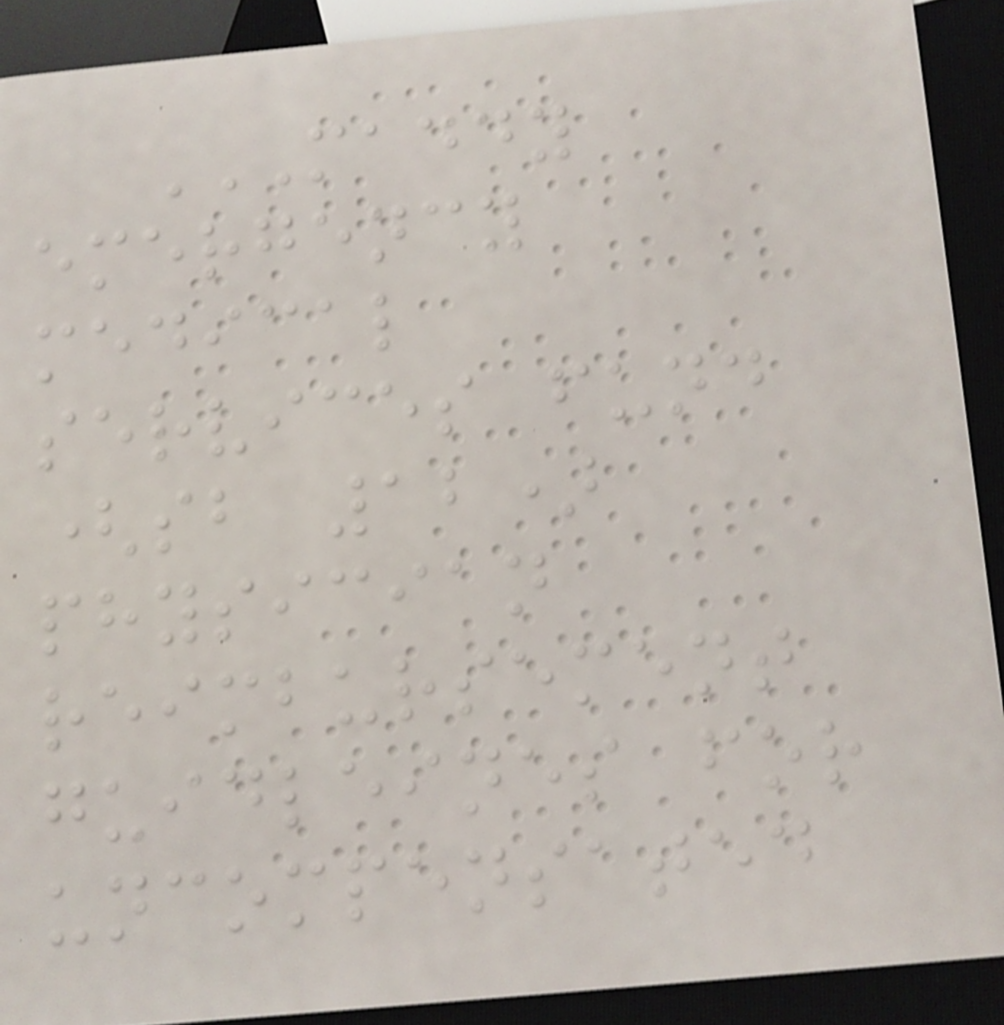MADDY
EMERGENCY
MEDICAL
SERVICES FUND
(SB 12)
PHYSICIAN
REIMBURSEMENT
GUIDLEINES FOR
UNCOMPENSATED
